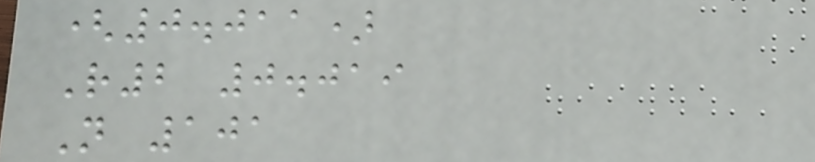(0.011)
R2 0.019
N 101
